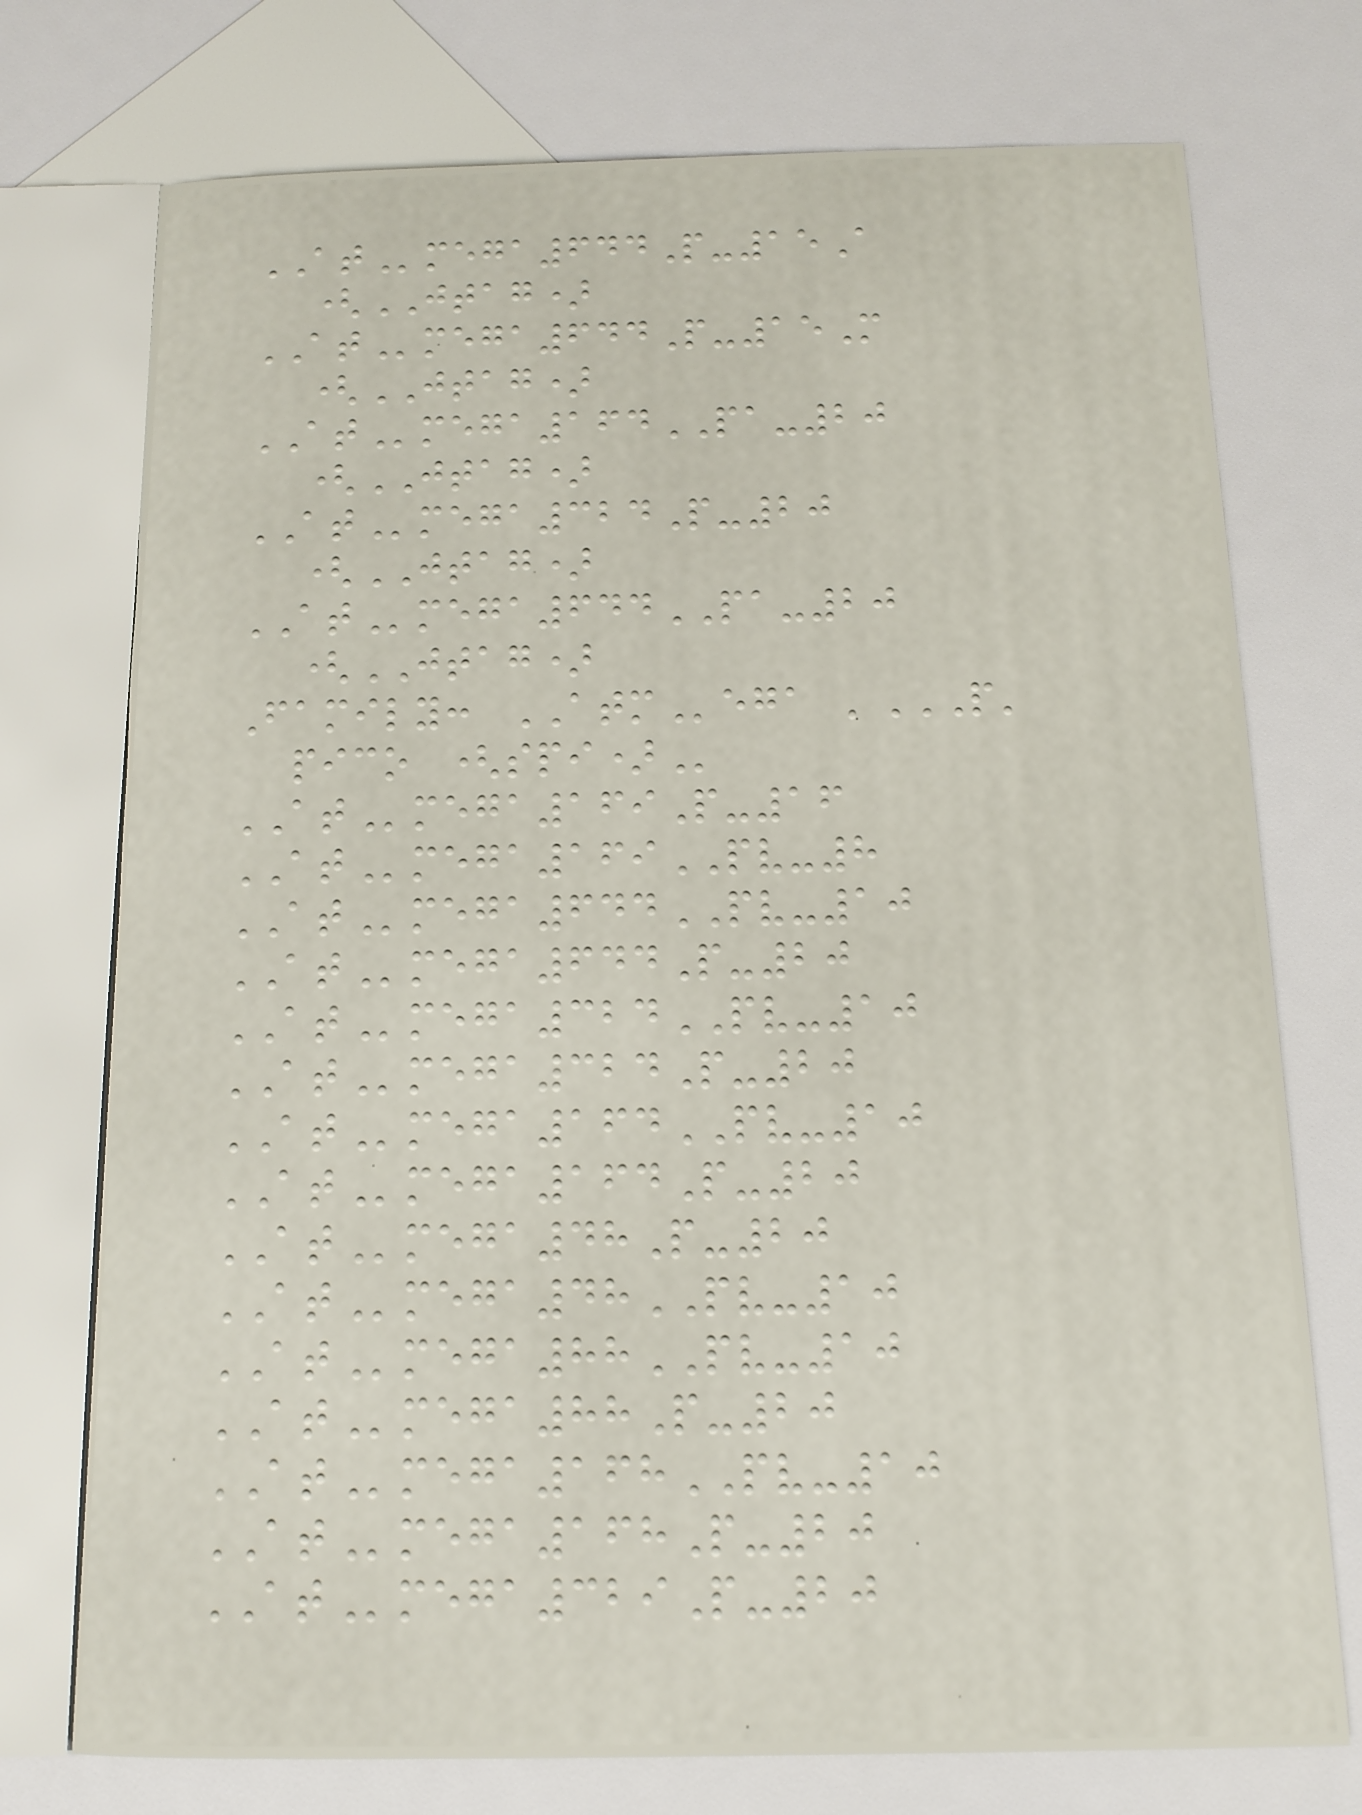ATmega644P-15A
(JTAG)
ATmega644P-15M
(JTAG)
ATmega164PA-20
(JTAG)
ATmega324P-20
(JTAG)
ATmega644PA-20
(JTAG)
Family: ATMega 'P'
PICO (SPI)
ATmega169P-16
ATmega169PV-8
ATmega644PV-10
ATmega644P-20
ATmega324PV-10
ATmega324P-20
ATmega164PV-10
ATmega164P-20
ATmega48P-20
ATmega48PV-10
ATmega88PV-10
ATmega88P-20
ATmega168PV-10
ATmega168P-20
ATmega329P-20
